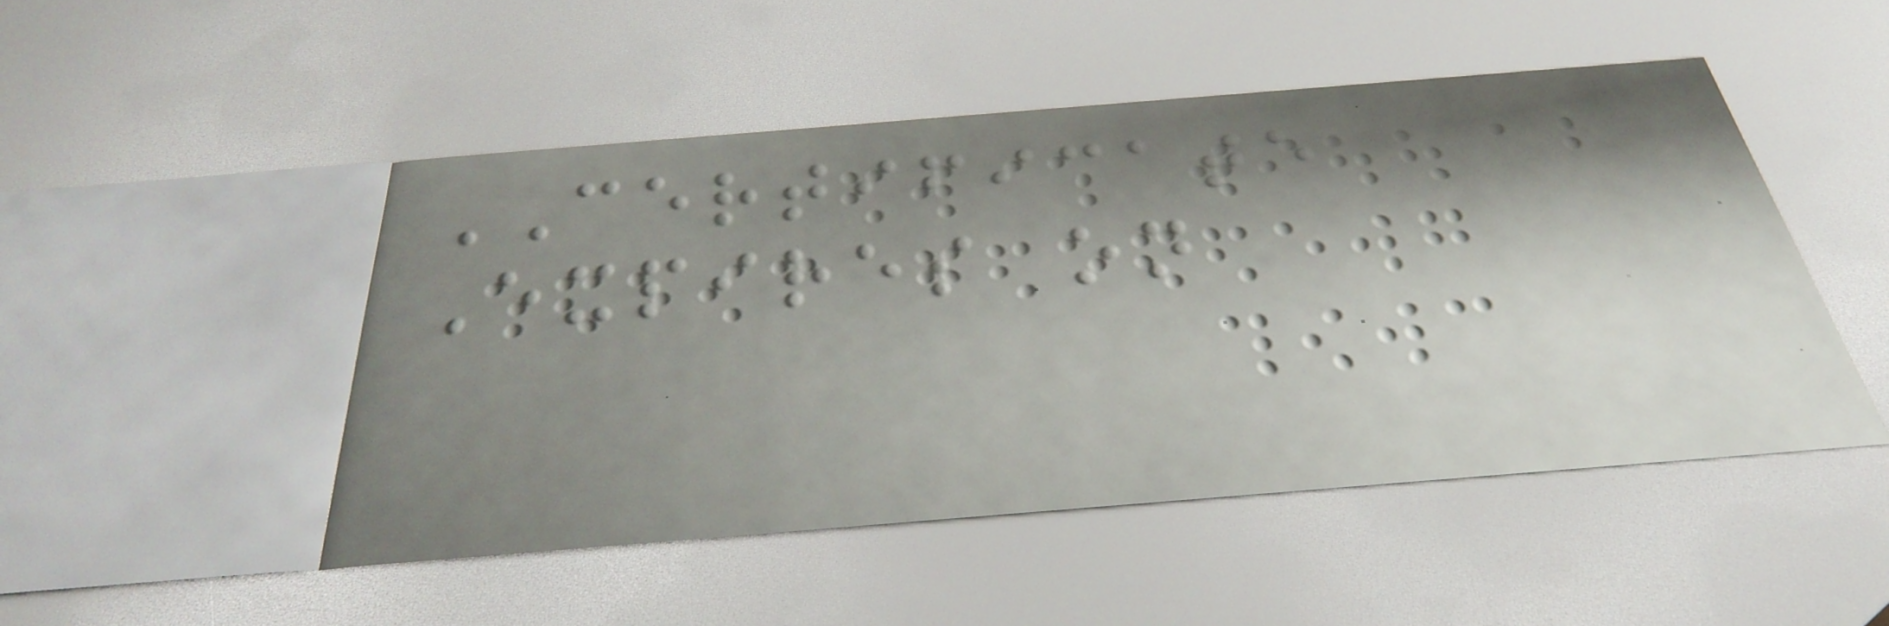CERTIFICATE
Expires on
